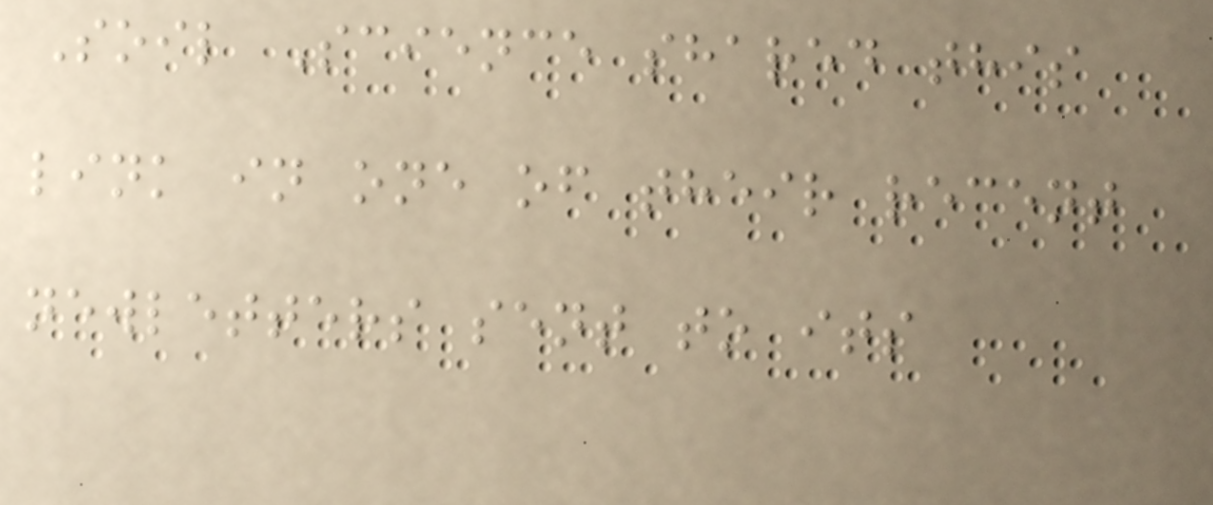Soil Science shared this
link in one of their recent
newletters sent to its
